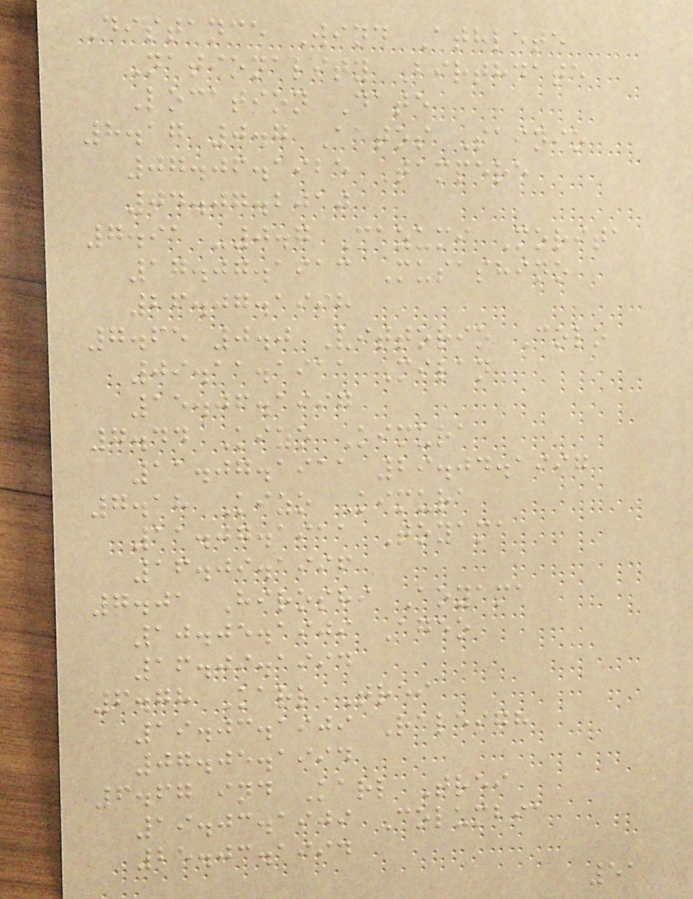Distance Wind Athlete
Nationality Birthdate
Location Date
8.17 0.7 Aatos Sainio
07.06.1925 Tampere
04.07.2010
7.91 -0.7 Mazumi Morita
17.07.1913 Musashino
26.07.1998
7.65 0.0 Vittorio Colo
09.11.1911 Milan
15.06.1997
7.44 Kizo Kimura
11.07.1911 29.04.1997
7.18 Kizo Kimura
11.07.1911 Toyama
16.09.1996
7.01 Hiroshi Aoyama
10.05.1909 Ageo
16.09.1994
6.78 Karl Trei
19.03.1909 Raleigh
07.05.1994
6.67 ind Karl Trei
19.03.1909 Columbia
25.03.1994
51
